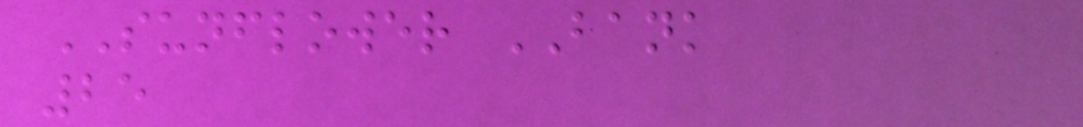SUNFLOWER BANK
25
